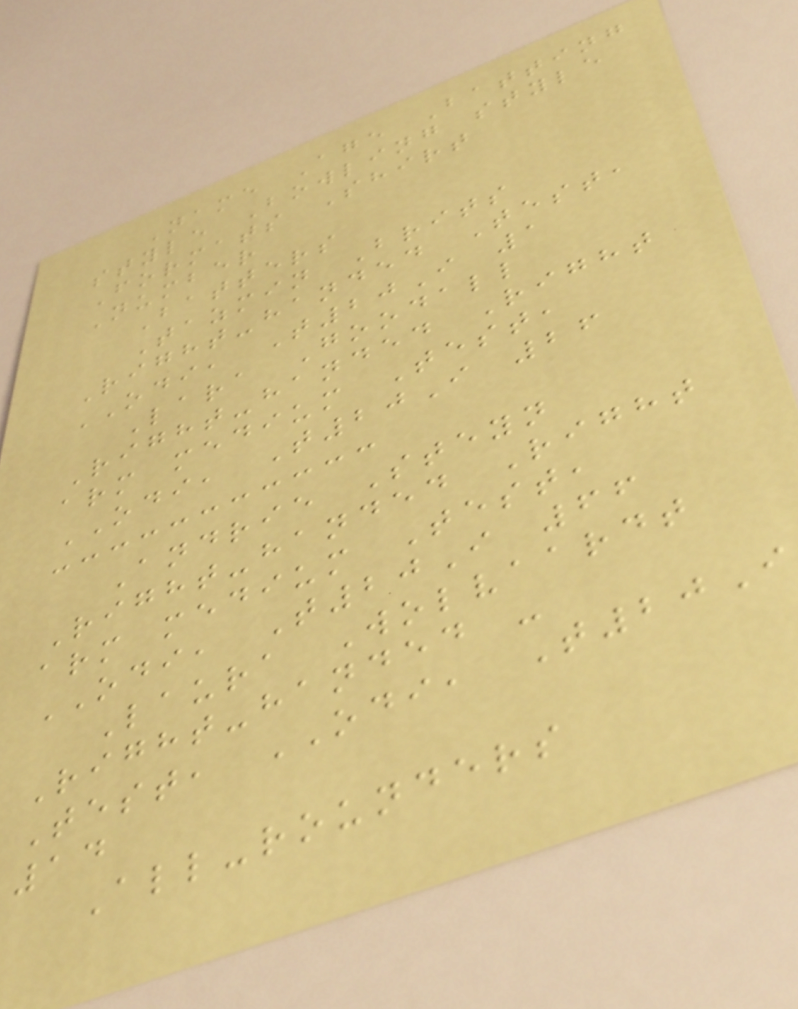Name Age Batting
style Bowling style
Formats Shirt
Number
Batters
Tazmin Brits
Right-handed Test,
ODI, T20I 1
Lara Goodall
Right-handed Right
arm medium Test,
ODI, T20I 26
Andrie Steyn
Right-handed Right
arm medium Test,
ODI, T20I 66
Laura Wolvaardt
Right-handed -
Test, ODI, T20I
14
All-rounders
